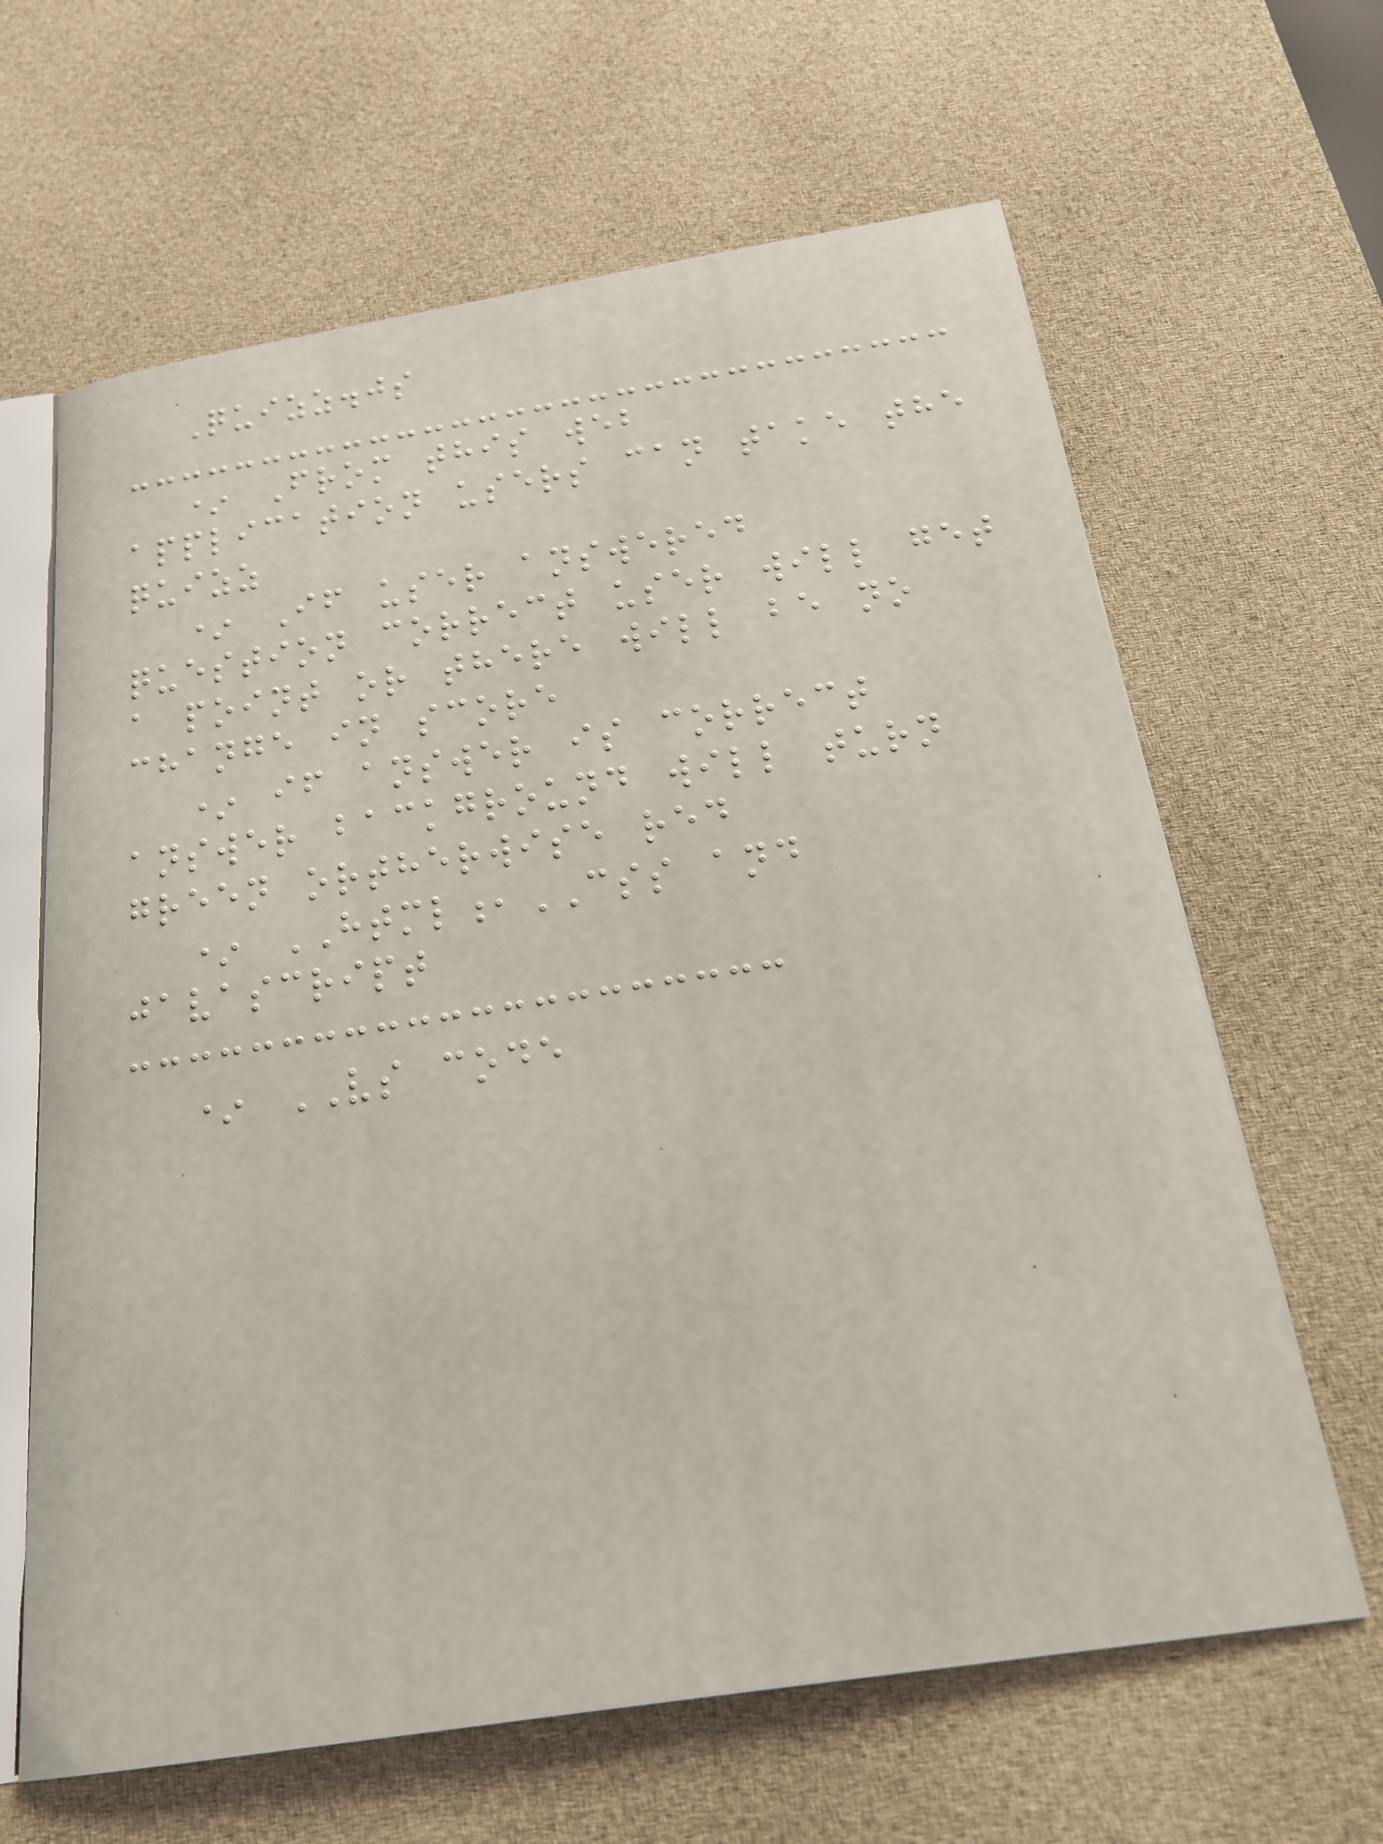Quizz.js
* From this web
application users can take the
quizz
* If user answered
question correct user will get
a point or there will be no
change in score
* if answer is correct
answer background will turn
green ortherwise red
* HTML,CSS and
javascript
* VS code
